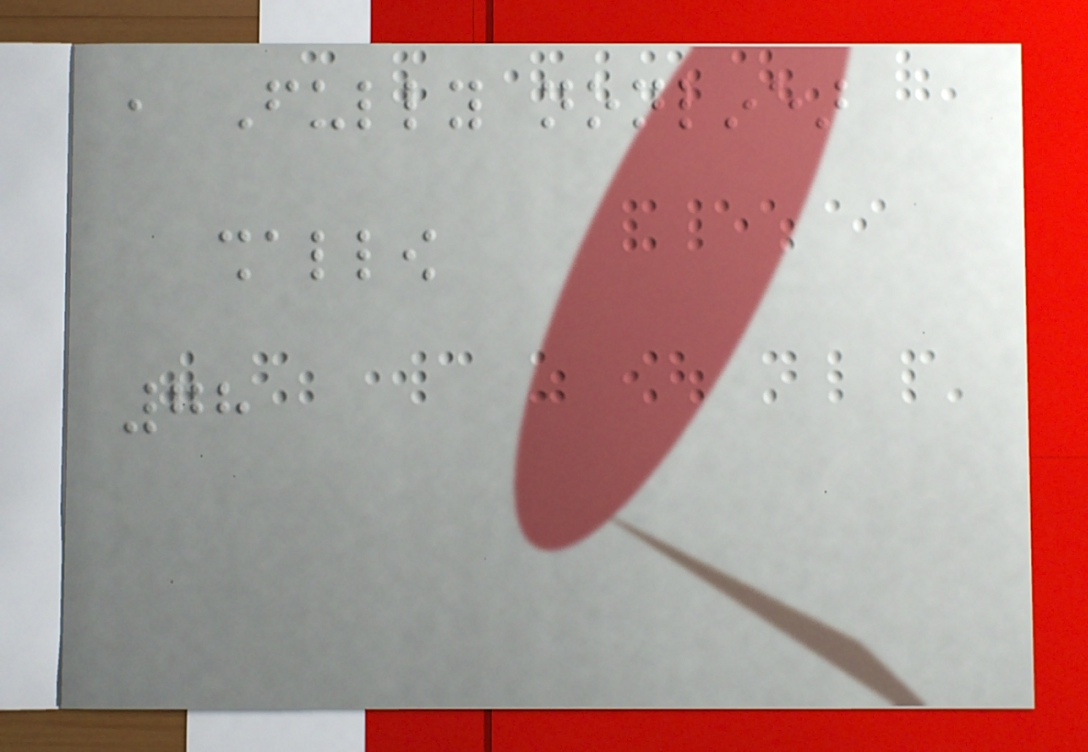, Fully nonlinear
shallow
78
